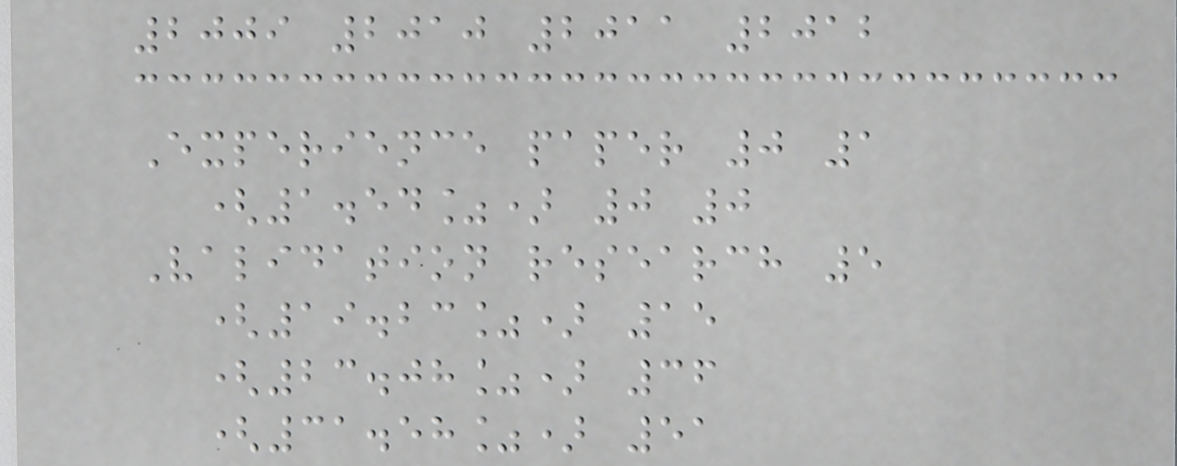2009 2010 2011 2012
Experience paper 0 1
(1.54%) 0 0
Validation research 5
(19.23%) 15
(23.08%) 36
(31.58%) 51
